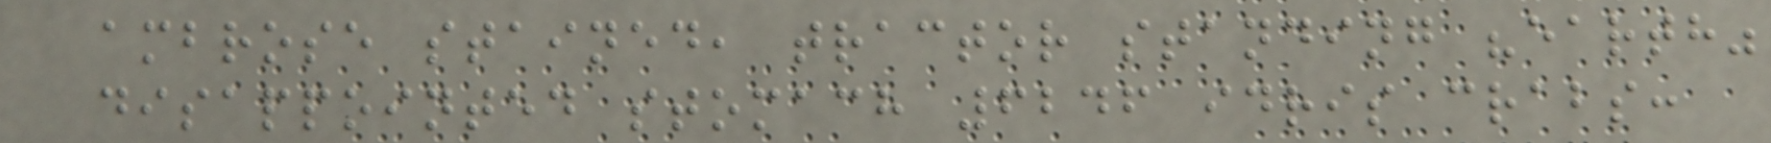ambrose stained, tractor standing "earth"
disappointed stomach 6246 idris crabs:
